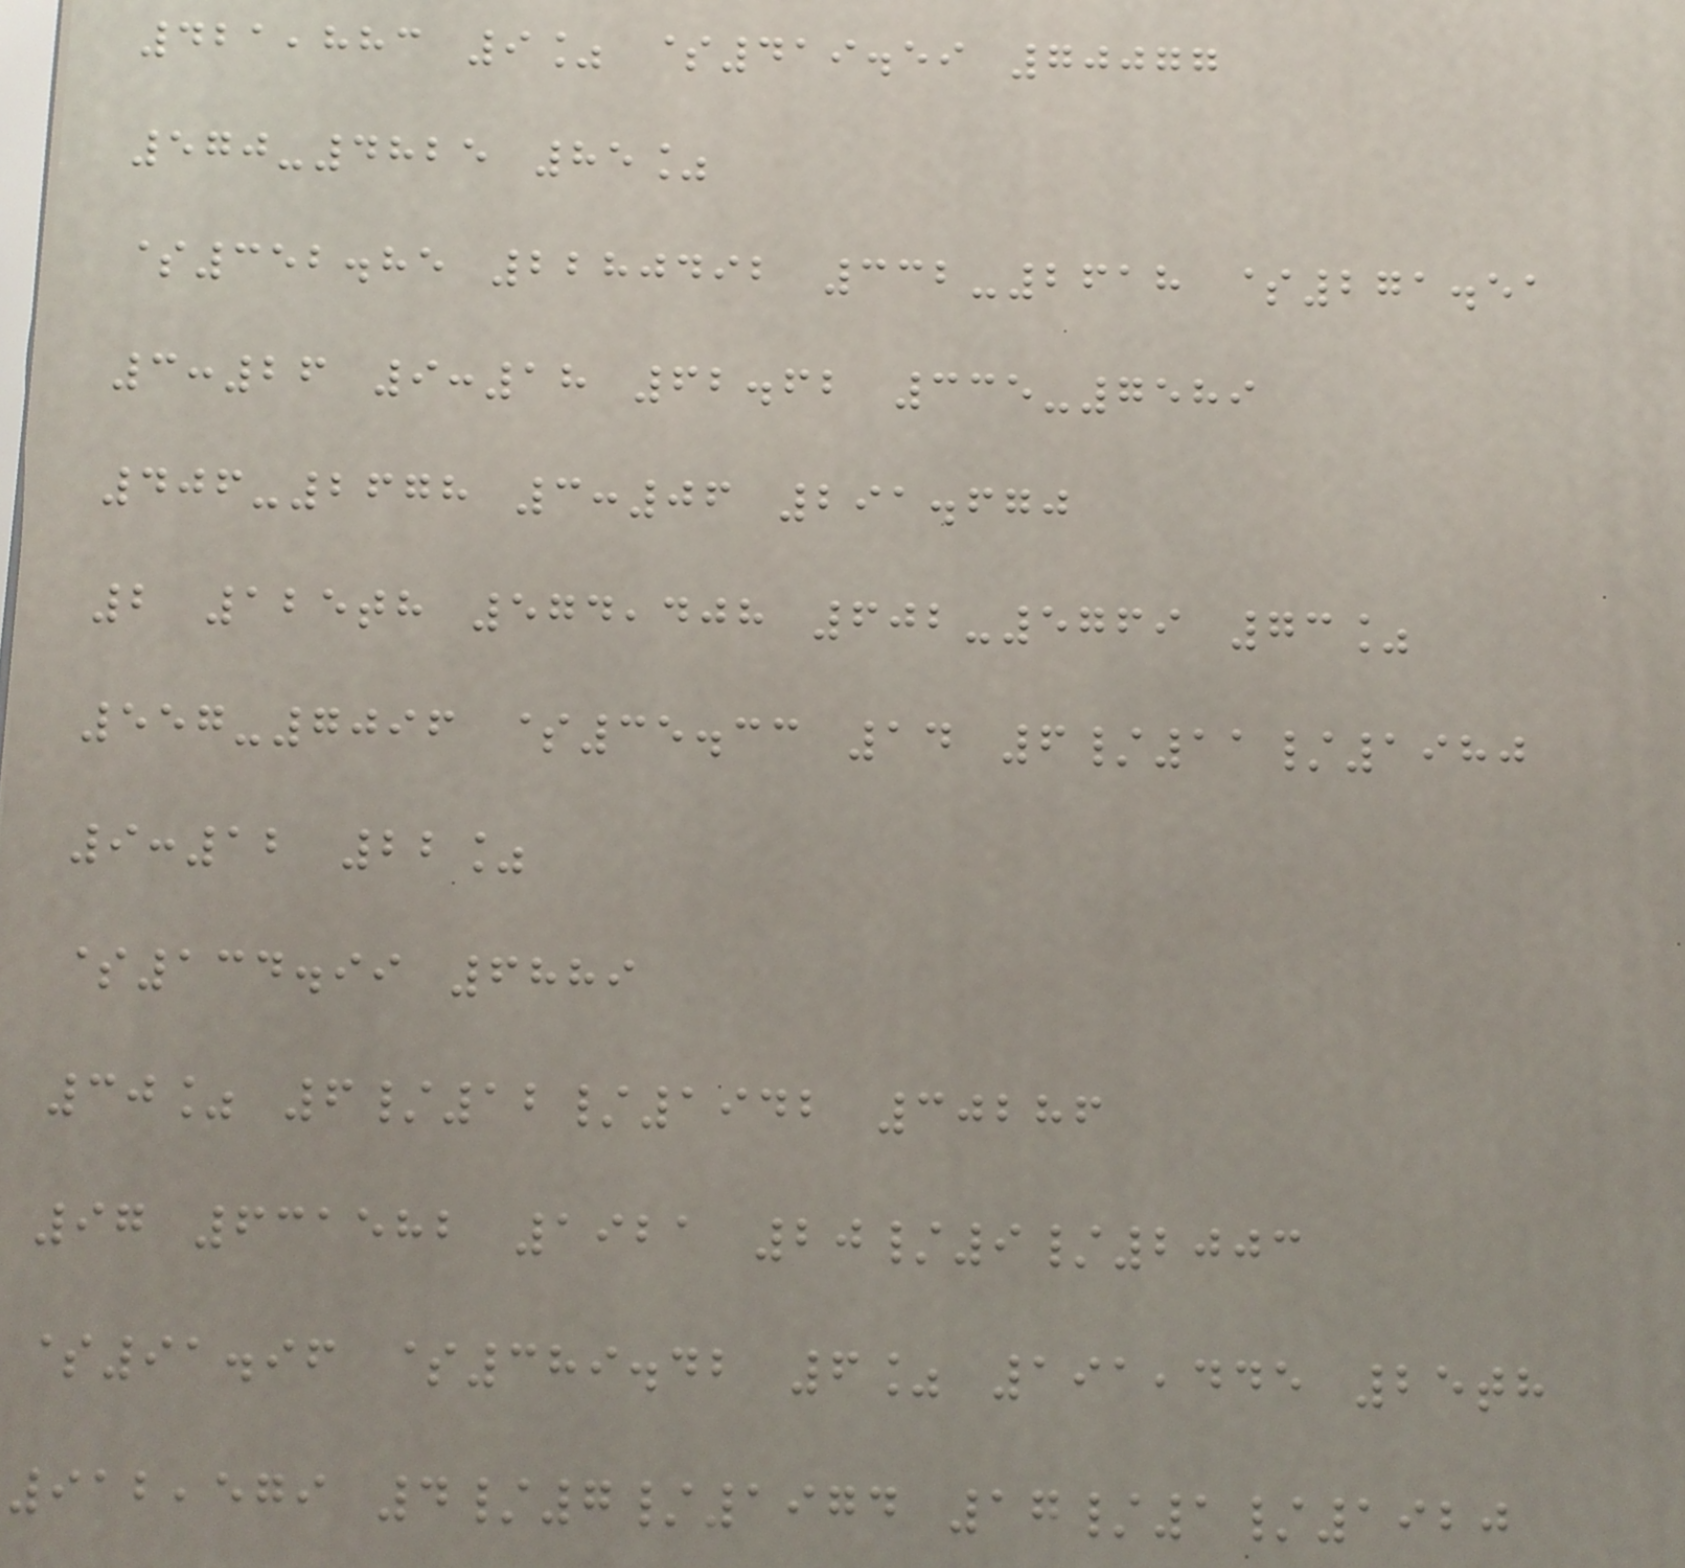421,883 9% $419.59 70077
570-4825 85%
$352.85 2280492 332-2618 $271.51
3:26 9:18 62.62 335-7589
406-2678 3:06 291.670
2 125th 574,408 602-5769 73%
557-7096 $35.33 14 6/11/1980
9:12 22%
$134.99 6889
30% 6/12/1942 30286
97 631582 1921 20/9/2003
$91.96 $389.42 6% 191,445 25th
912,579 4/7/1974 17/1/1920
